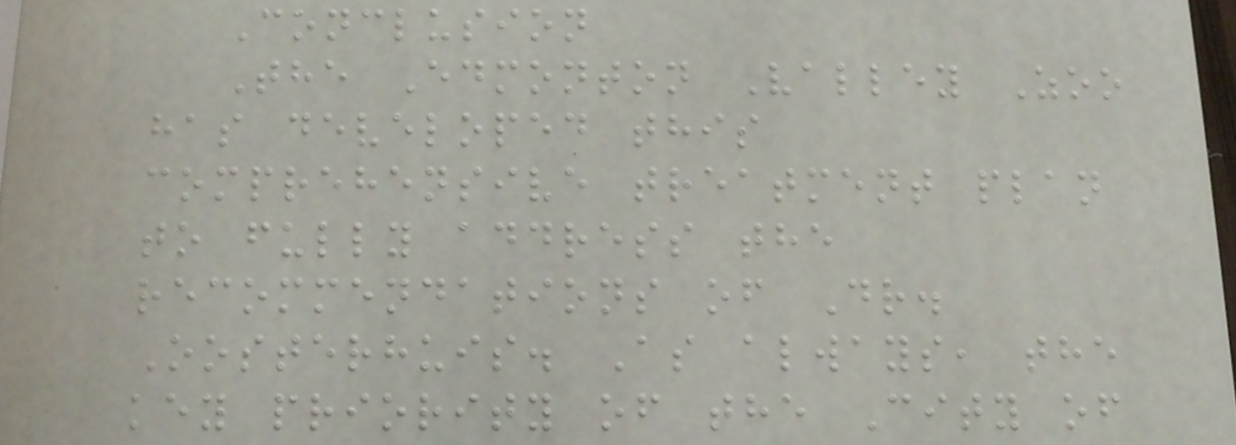Conclusion
The Edmonton Valley Zoo
has developed this
comprehensive treatment plan
to fully address the
recommendations of Dr.
Oosterhuis. As always, the
key priority of the City of
